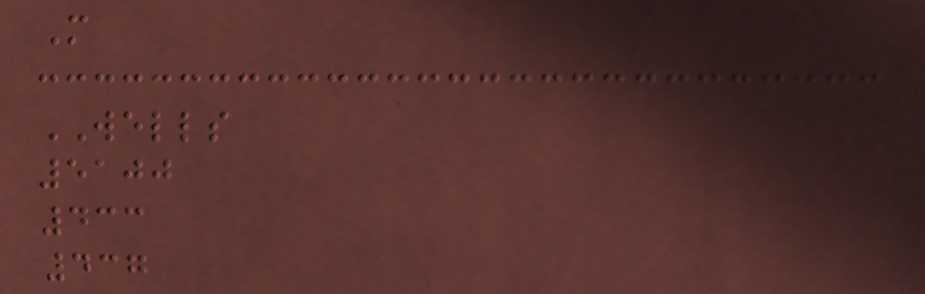M
WELLS
5100
433
437
